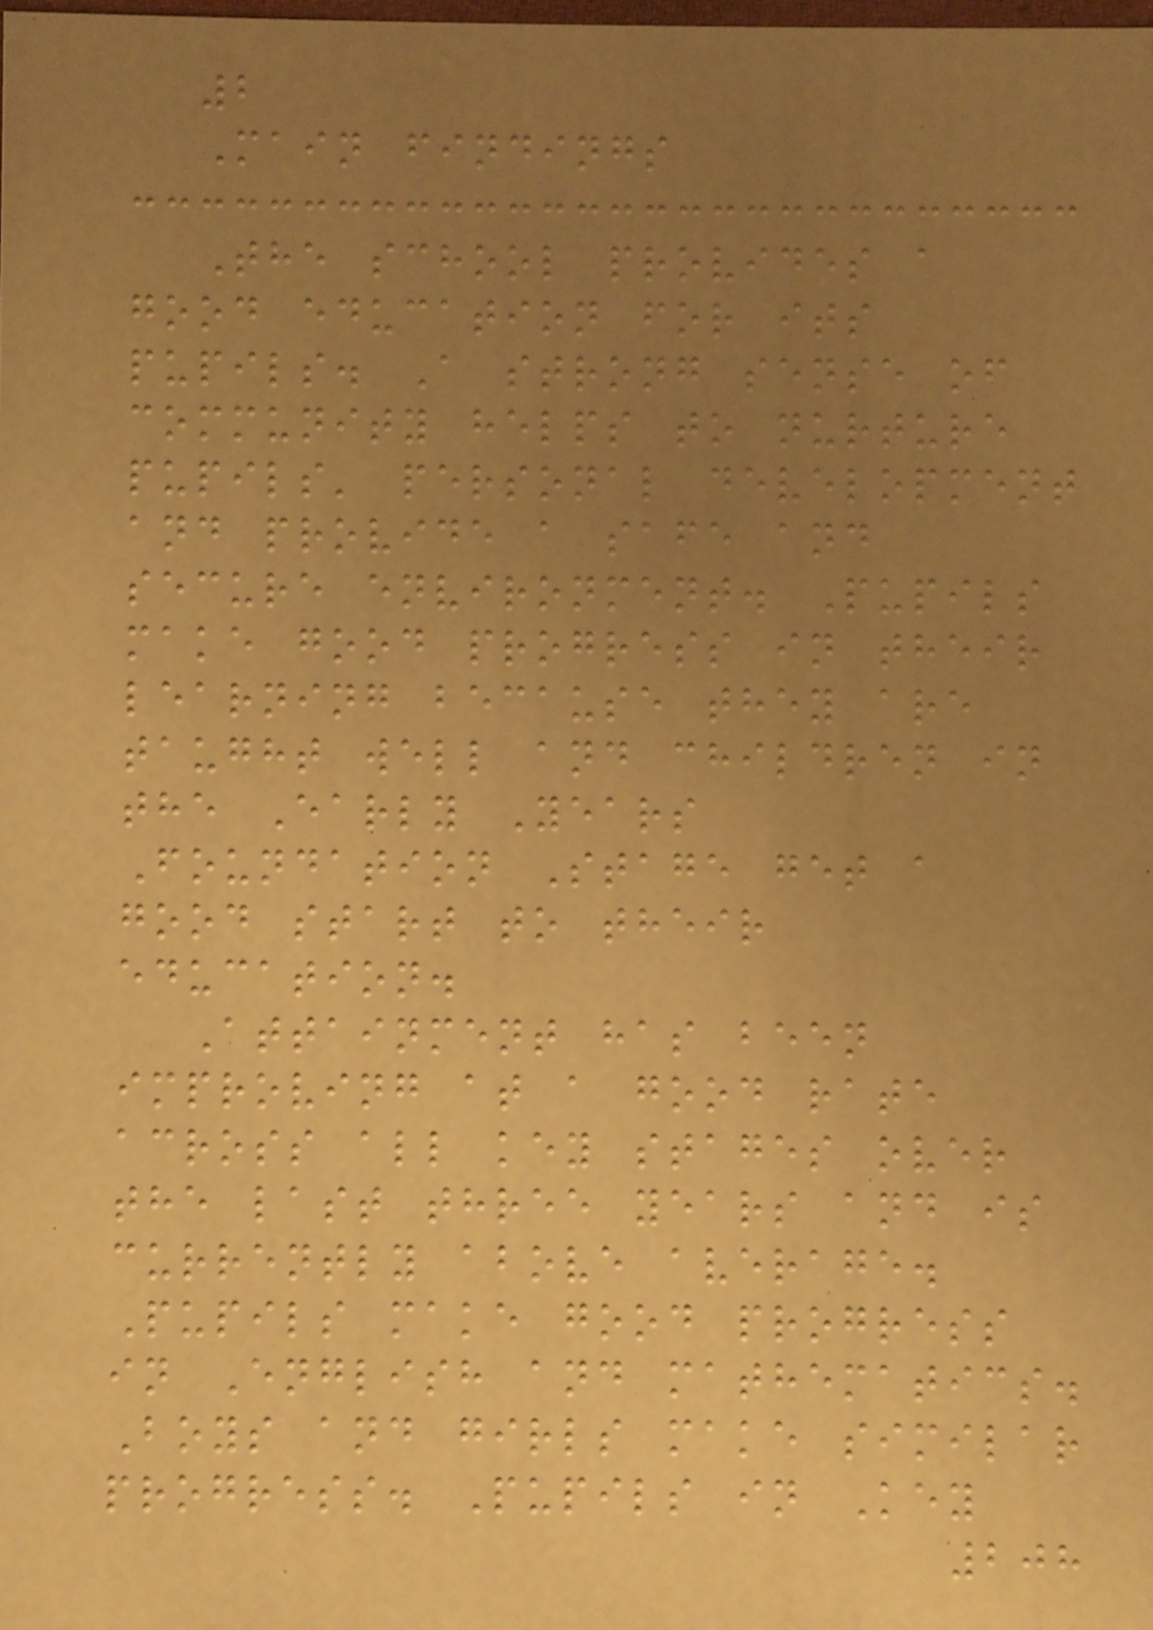2
Main findings
The school provides a
good education for its
pupils. A strong sense of
community helps to nurture
pupils' personal development
and provide a safe and
secure environment. Pupils
make good progress in their
learning because they are
taught well and children in
the Early Years
Foundation Stage get a
good start to their
education.
Attainment has been
improving at a good rate
across all key stages over
the last three years and is
currently above average.
Pupils make good progress
in English and mathematics.
Boys and girls make similar
progress. Pupils in Key
208
